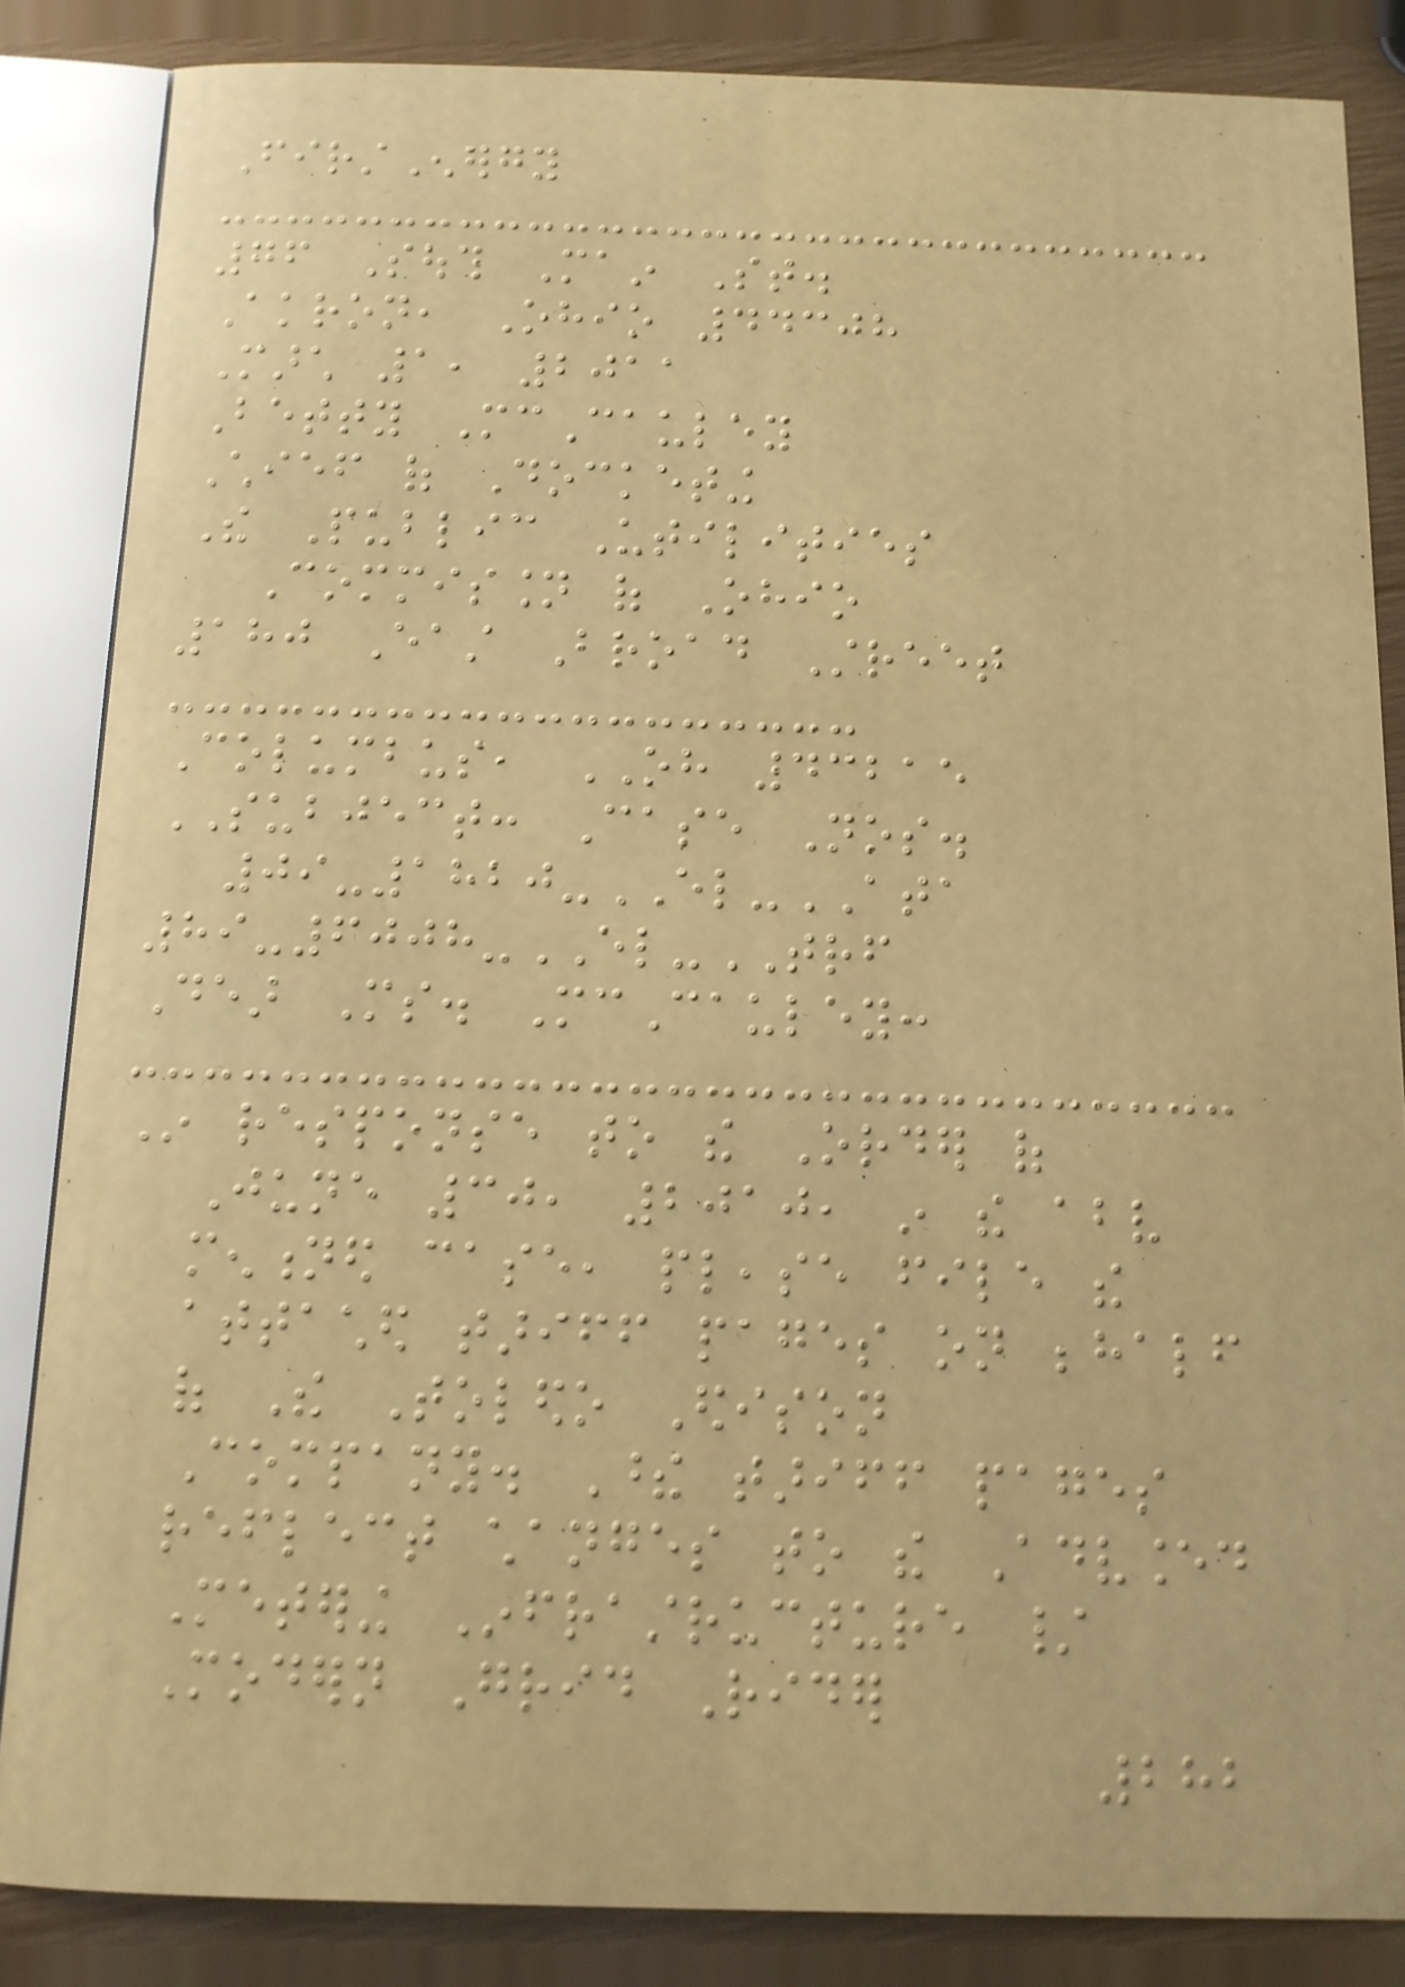FirstEnergy
76 South Main St.
Akron, Ohio 44308
March 1, 2011
Betty McCauley
Chief of Docketing
The Public Utilities
Commission of Ohio
180 East Broad Street
Columbus, OH 43215
SUBJECT: Case Nos.
09-1820-EL-ATA
89-6008-EL-TRF
Dear Ms. McCauley:
In response to the Order of
June 30, 2010, in the above
mentioned case, please file the
attached tariff pages on behalf
of The Toledo Edison
Company. These tariff pages
reflect changes to the Advanced
Metering Infrastructure /
Modern Grid Rider
282
